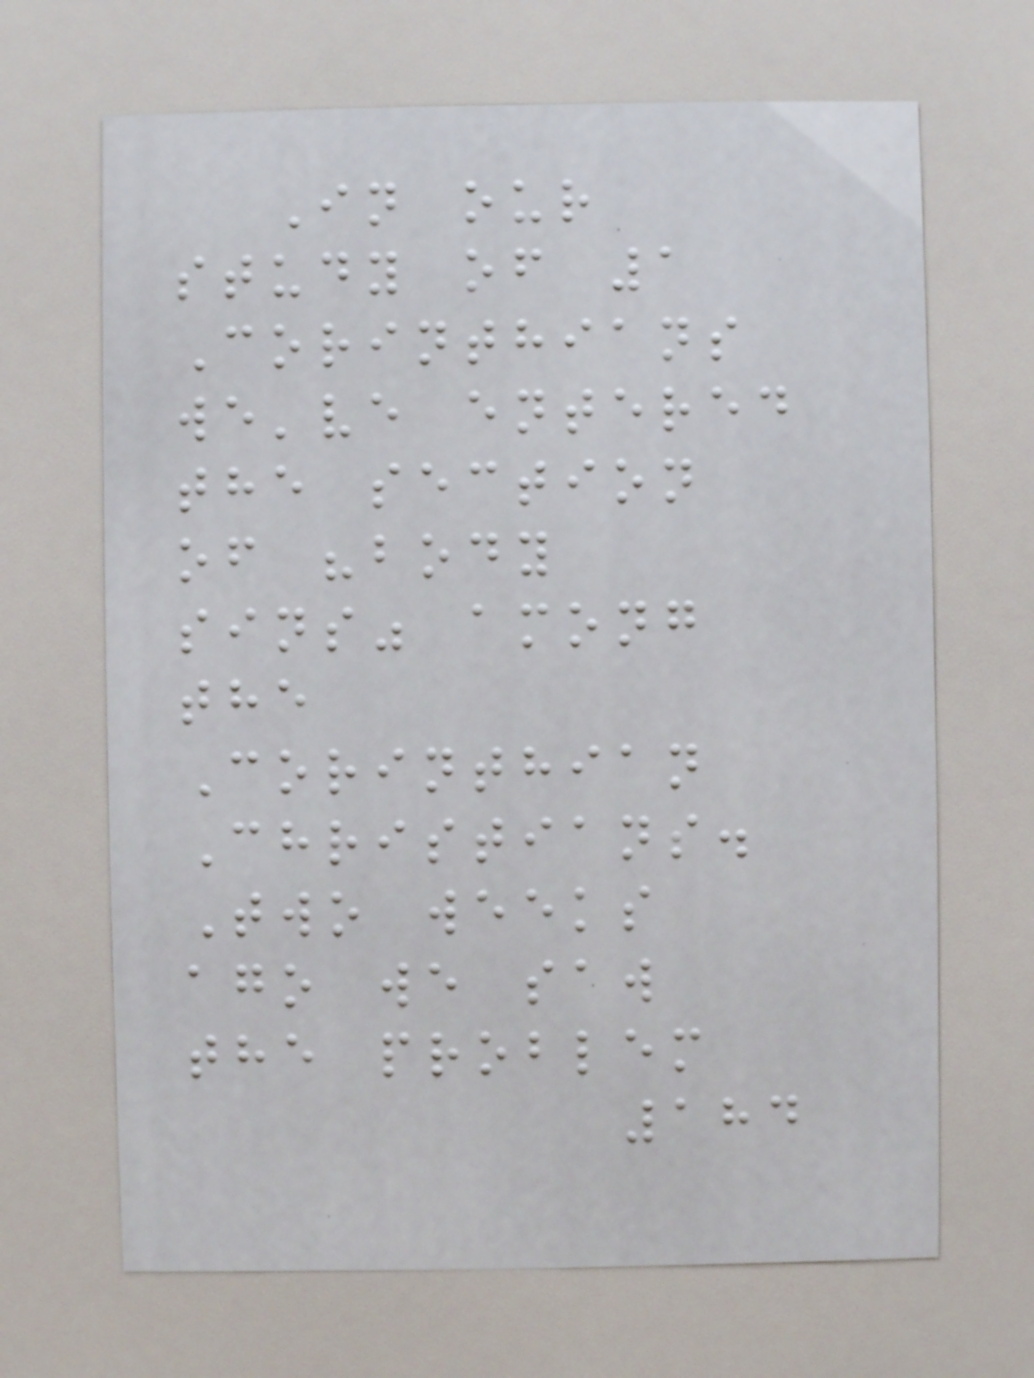In our
study of 1
Corinthians
we've entered
the section
of "body
sins" among
the
Corinthian
Christians.
Two weeks
ago we saw
the problem
184
